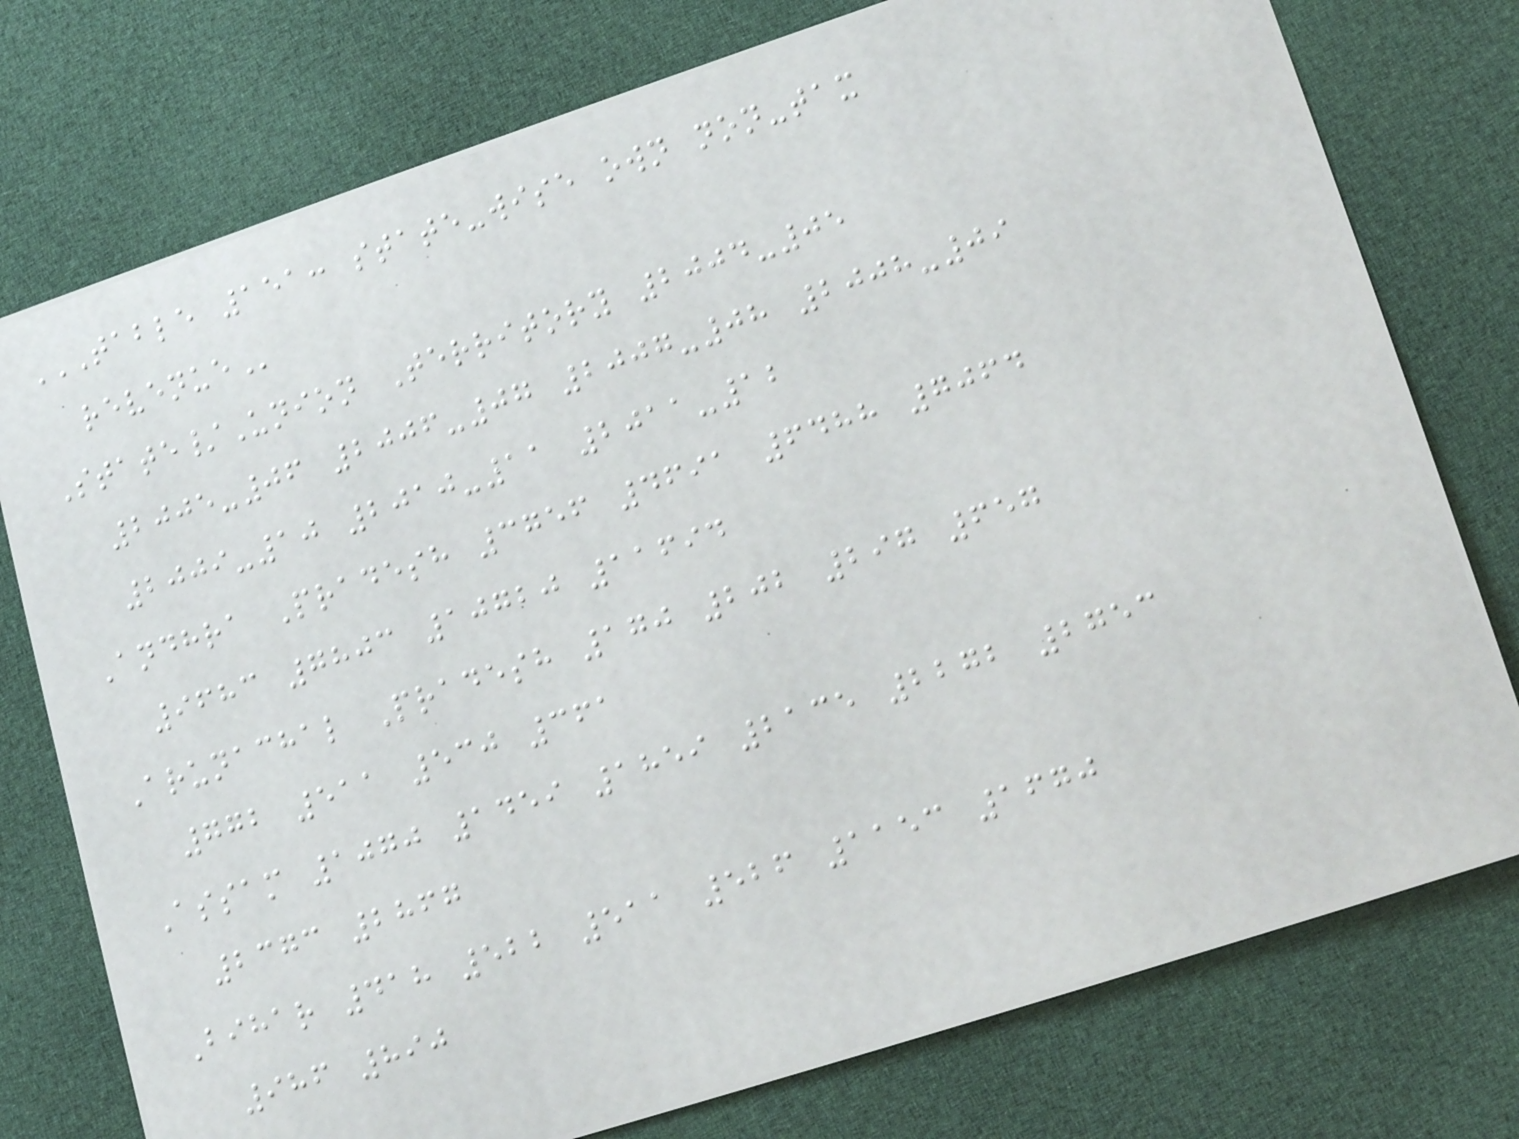TABLE 151: STATE-WISE OWN NON-TAX
REVENUE
State/Union Territory 2004-05
2005-06 2006-07 2007-08 2008-09
2009-10 2010-11 2011-12
Andhra Pradesh 3756 4691 6488 7064
9683 7803 10720 11694
Arunachal Pradesh 170 202 297 657
772 511 530 361
Assam 1070 1459 1859 2135 2272 2753
2373 2867
Bihar 418 522 511 526 1153 1670
986 890
